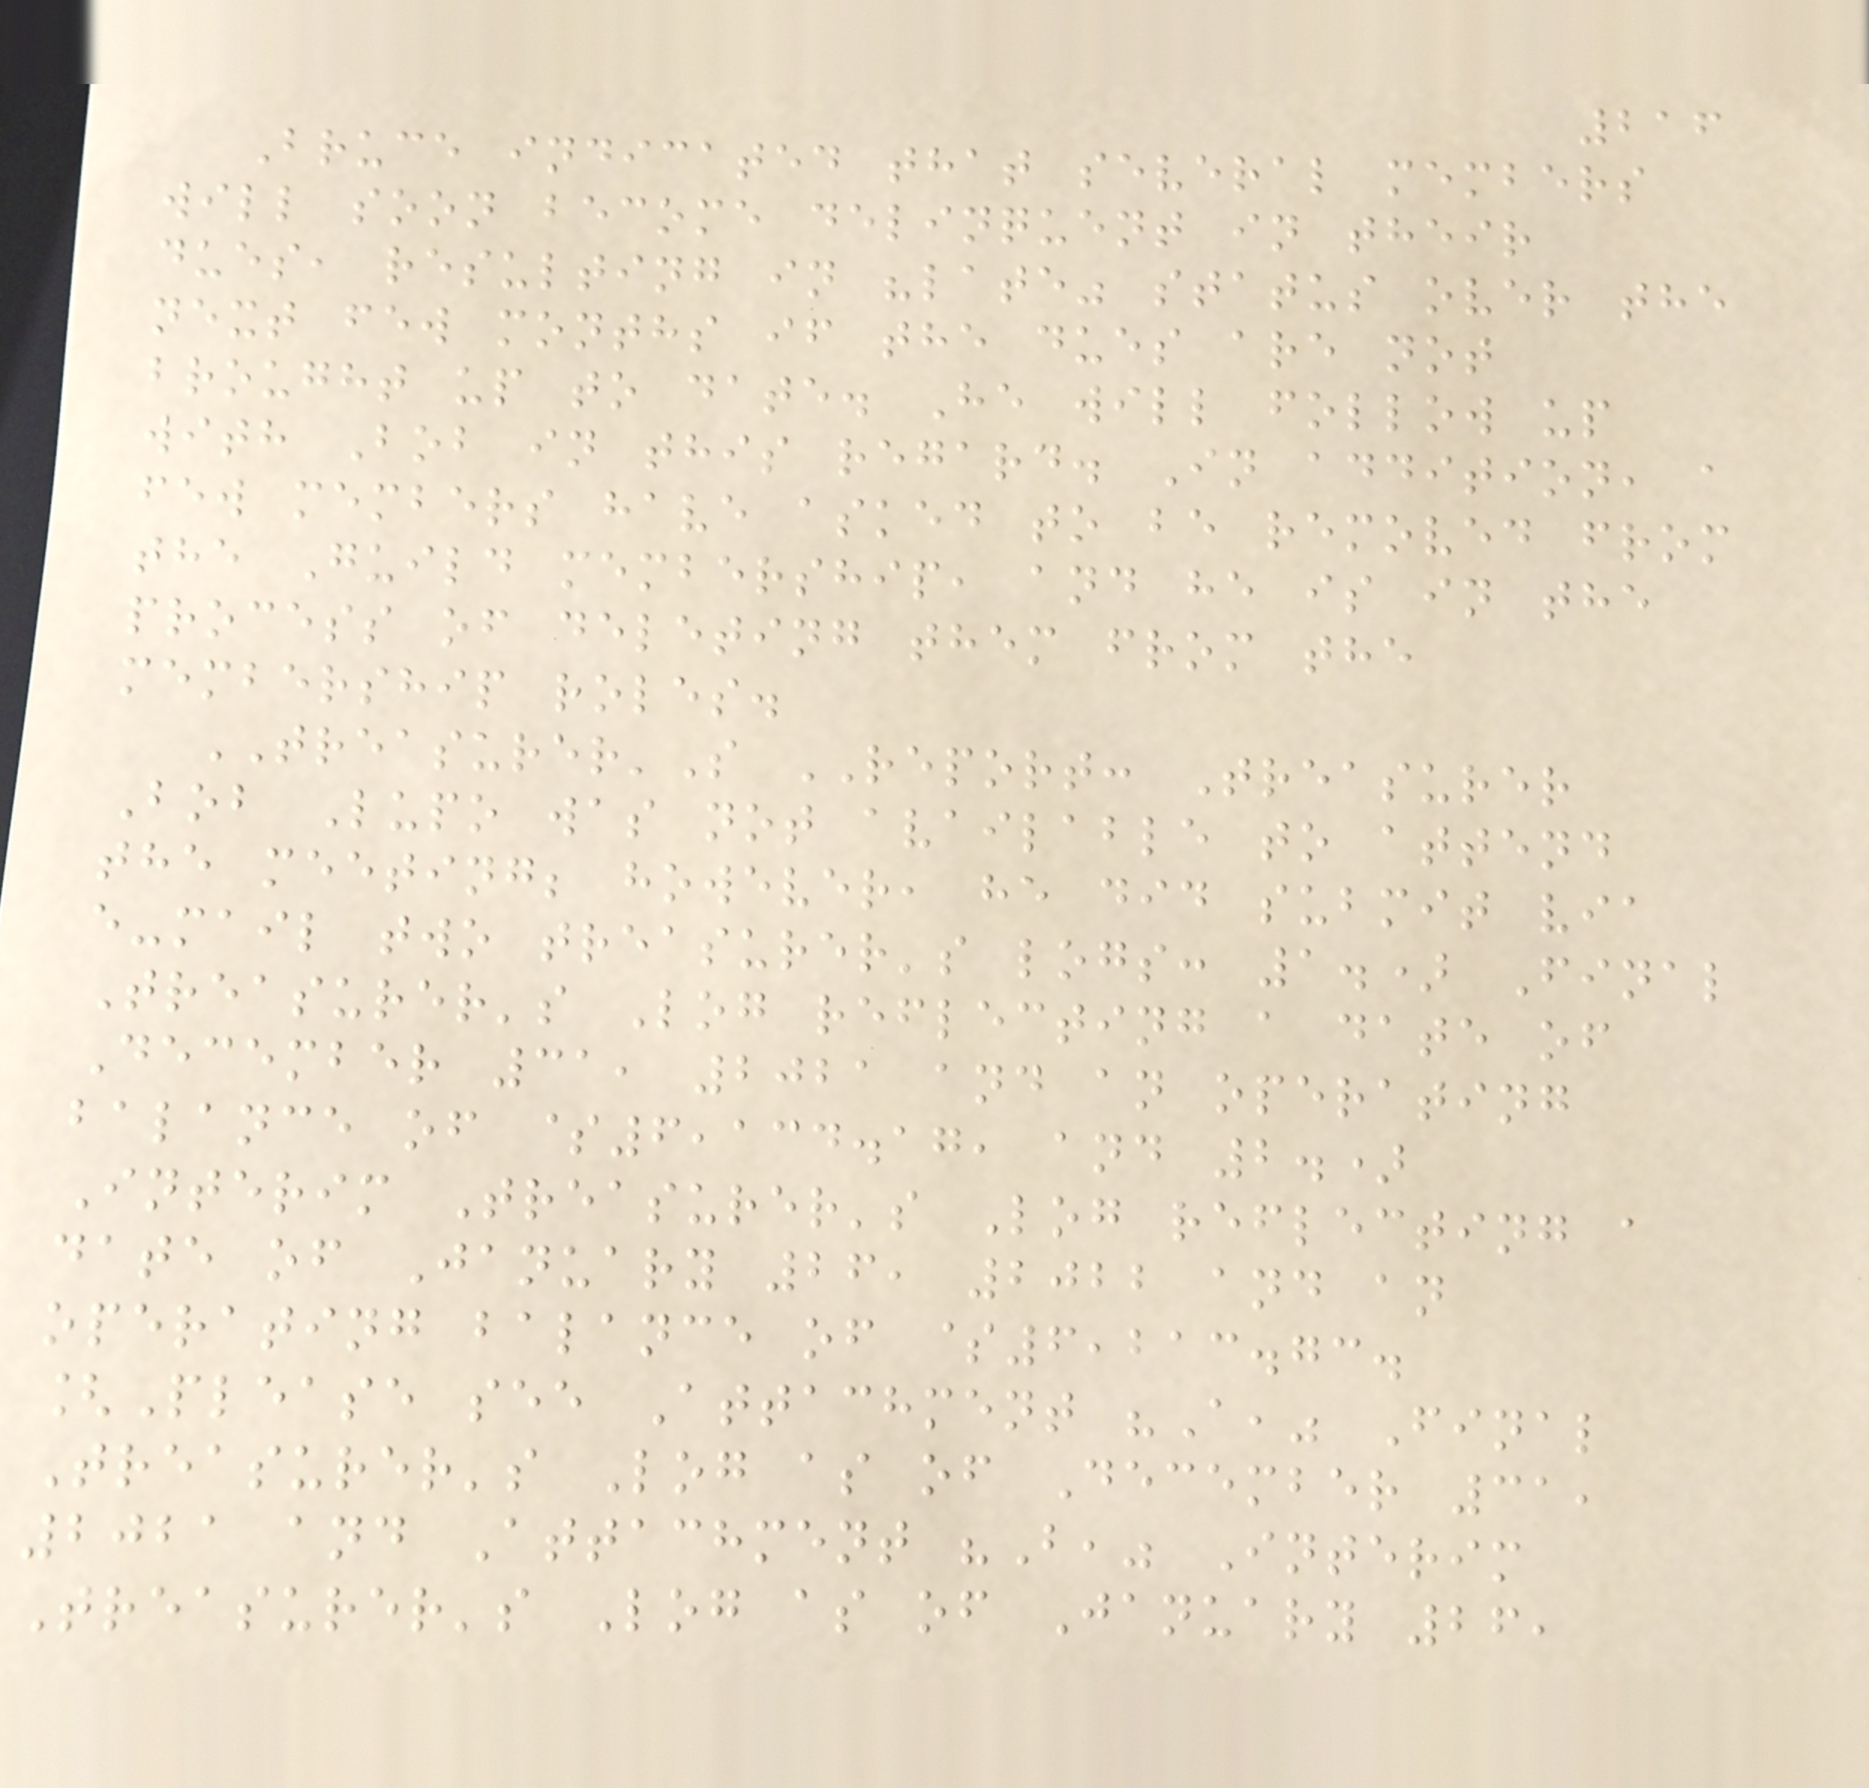216
Bruce indicated that several members
will soon become delinquent in their
dues, resulting in "late" status over the
next few months if the dues are not
brought up to date. He will follow up
with Bob in this regard. In addition, a
few members have asked to be removed from
the Guild membership, and he is in the
process of deleting them from the
membership roles.
TREASURER'S REPORT: Treasurer
Bob Lupo was not available to attend
the meeting; however, he did submit via
e-mail two treasurer's logs: 1.) Final
Treasurer's Log reflecting a date of
December 31, 2021 and an operating
balance of $6,134.17, and 2.)
Interim Treasurer's Log reflecting a
date of January 26, 2022 and an
operating balance of $6,213.73.
[Please see Attachment "A," Final
Treasurer's Log as of December 31,
2021 and Attachment "B," Interim
Treasurer's Log as of January 26,
